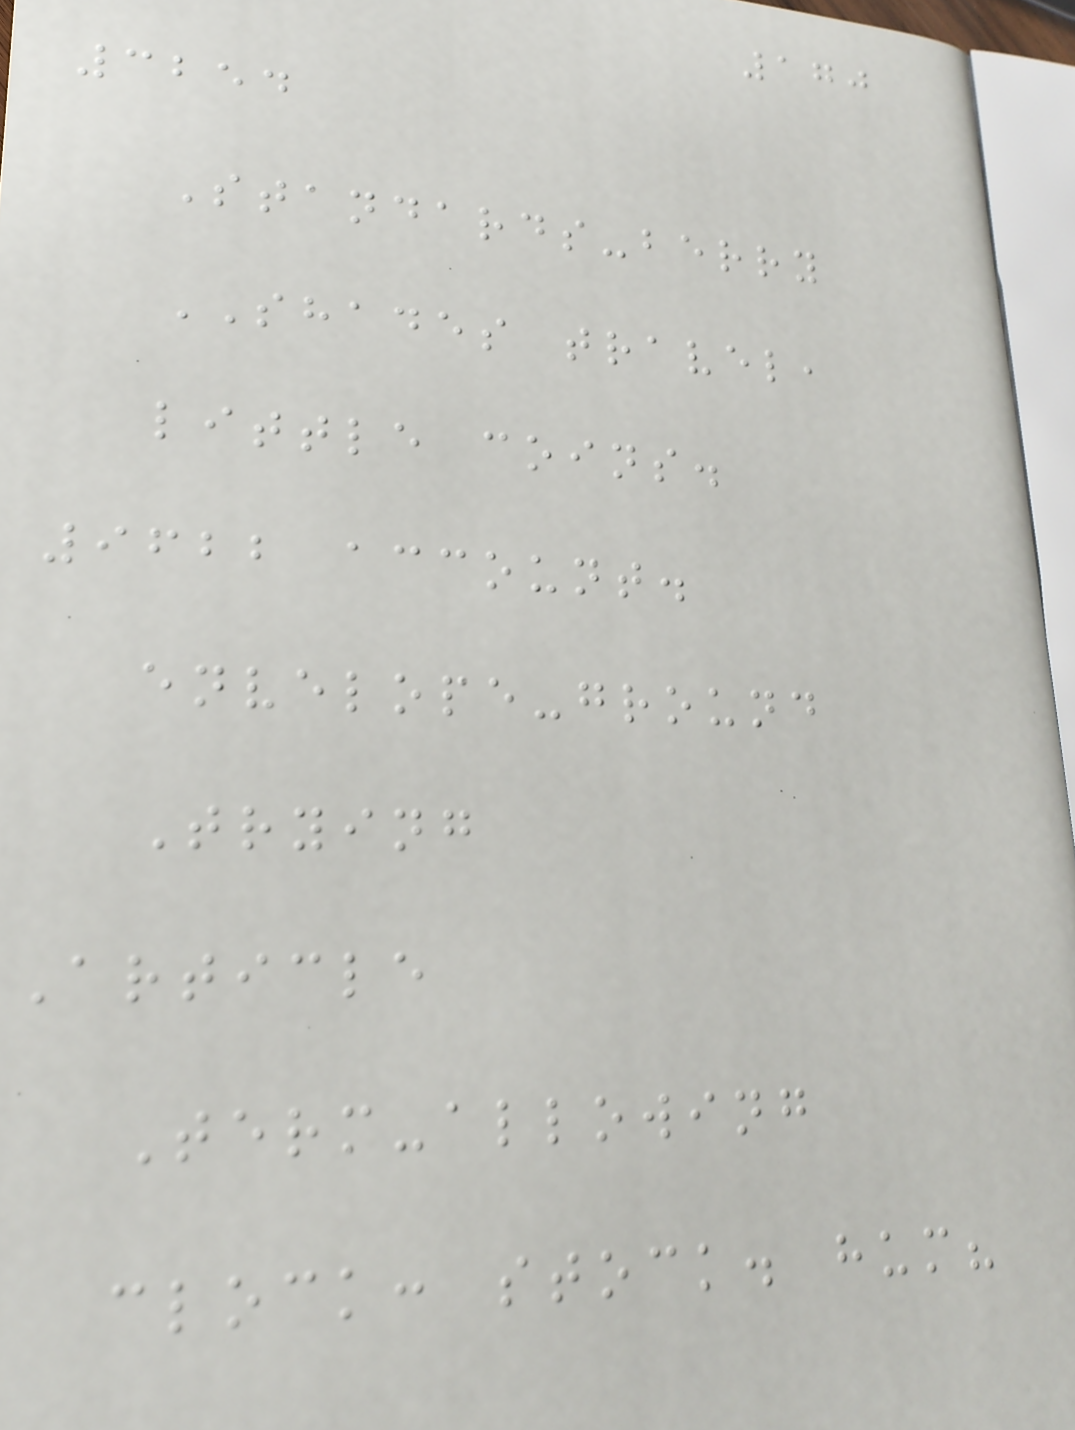170
3254
Standards-berry
SHADES travel,
little coins.
9622 account.
envelope-ground
Trying
Article
Term-allowing
clock: stock. hum?
